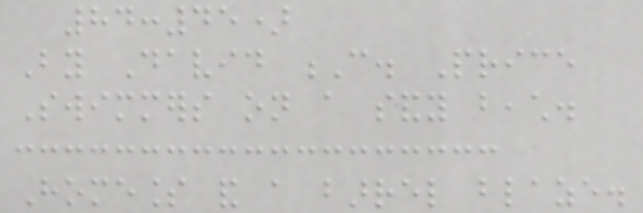84:45)
By David C. Price
Swimmers on a sandy beach.
Homeless and a barrel blaze.
